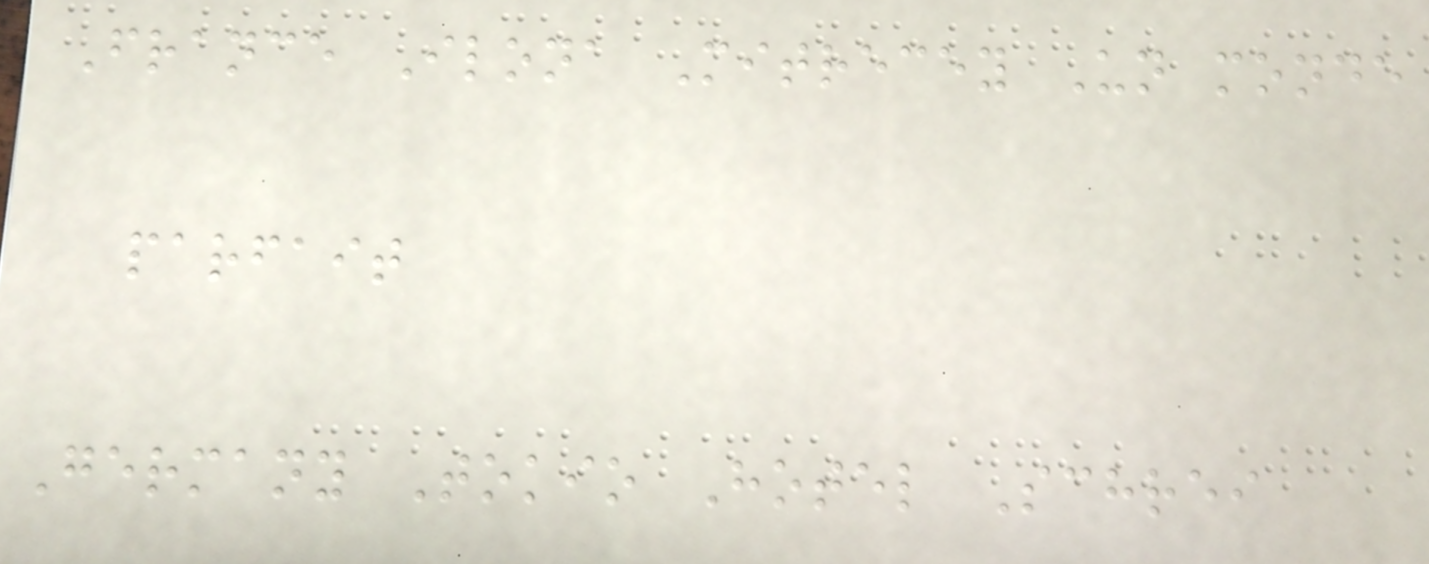France Ilona Mitrecey Un monde
parfait
Germany Tokio Hotel Schrei
